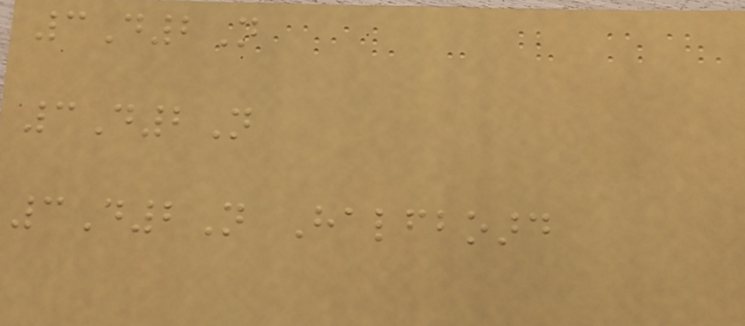3D2N
3D2N
3D2N Halfboard
